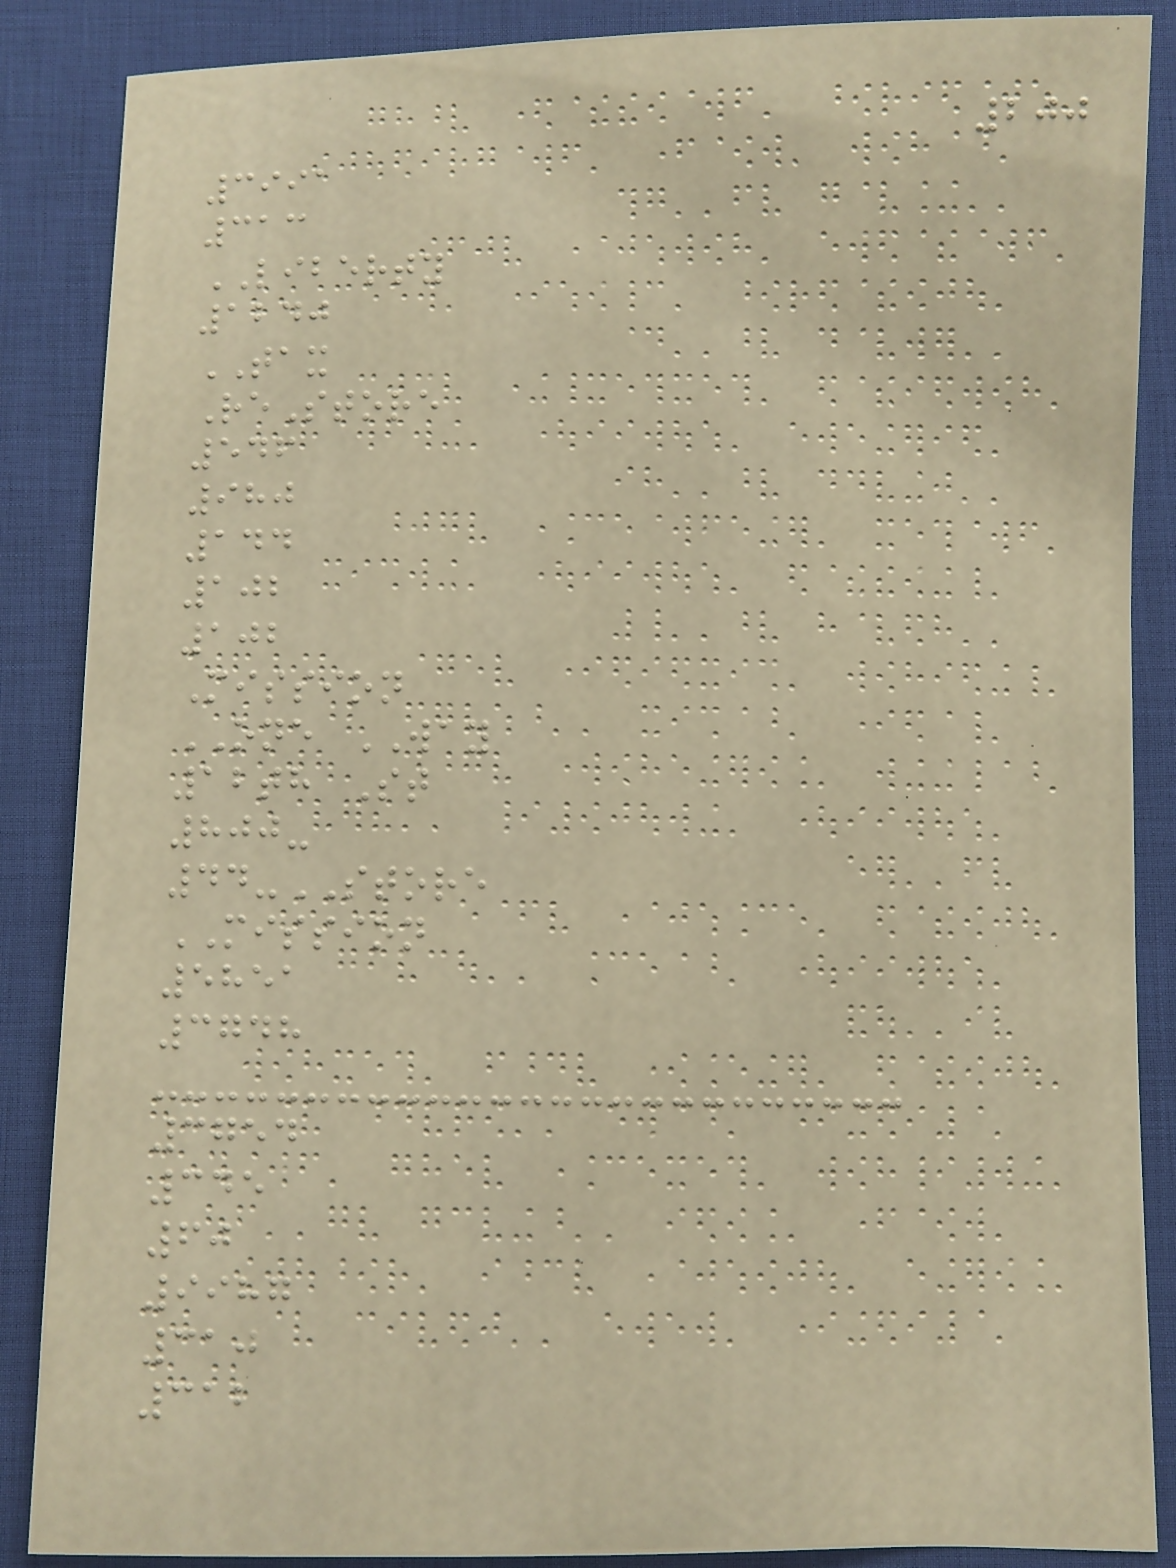200
3991
313
LIBERTY
1240
TAX
ReStore
546
980
144
102
102
Mission
ONE WAY
12th St
800-
44-STORE
MISSION
5851
3748
3754
345
60
9987
310
312
